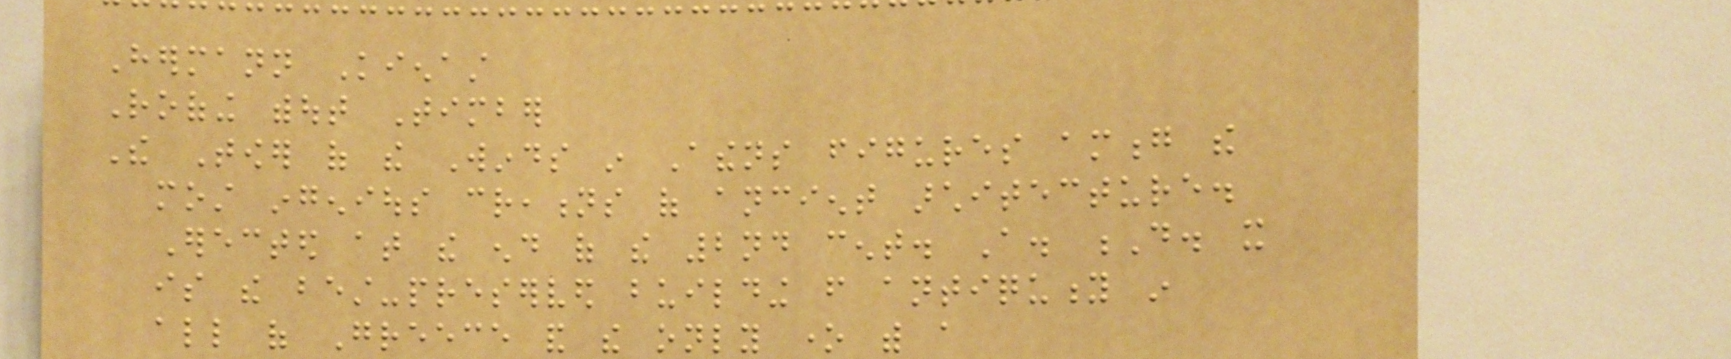Hermann Kienast
Roofing without Timber
The Tower of the Winds in Athens figures among the
most ingenious creations of ancient architecture.
Erected at the end of the 2nd cent. A. D. it
is the best-preserved building from antiquity in
all of Greece and the only one with a
